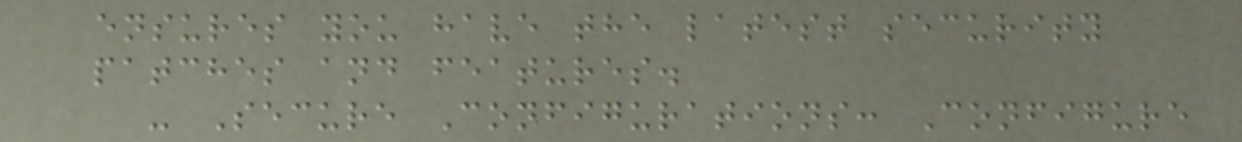ensures you have the latest security
patches and features.
- Secure Configurations: Configure
